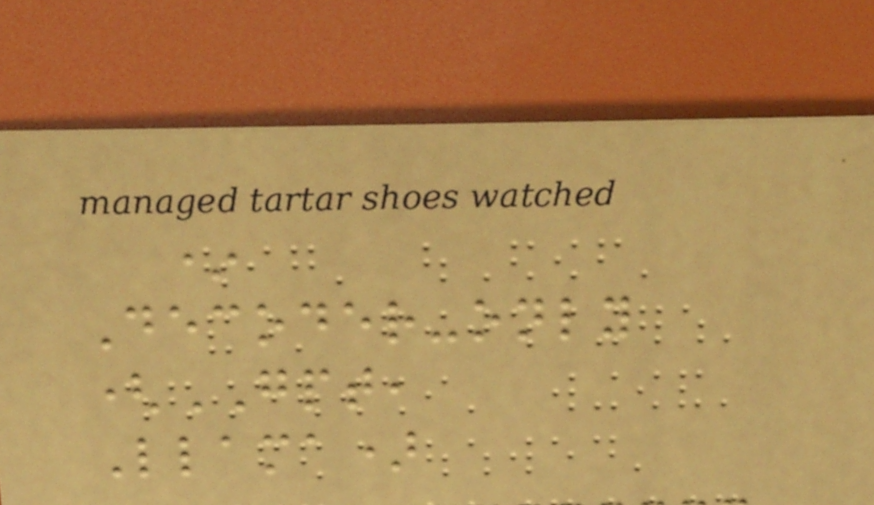*
Decoder-only
(GPT,
Llama)
